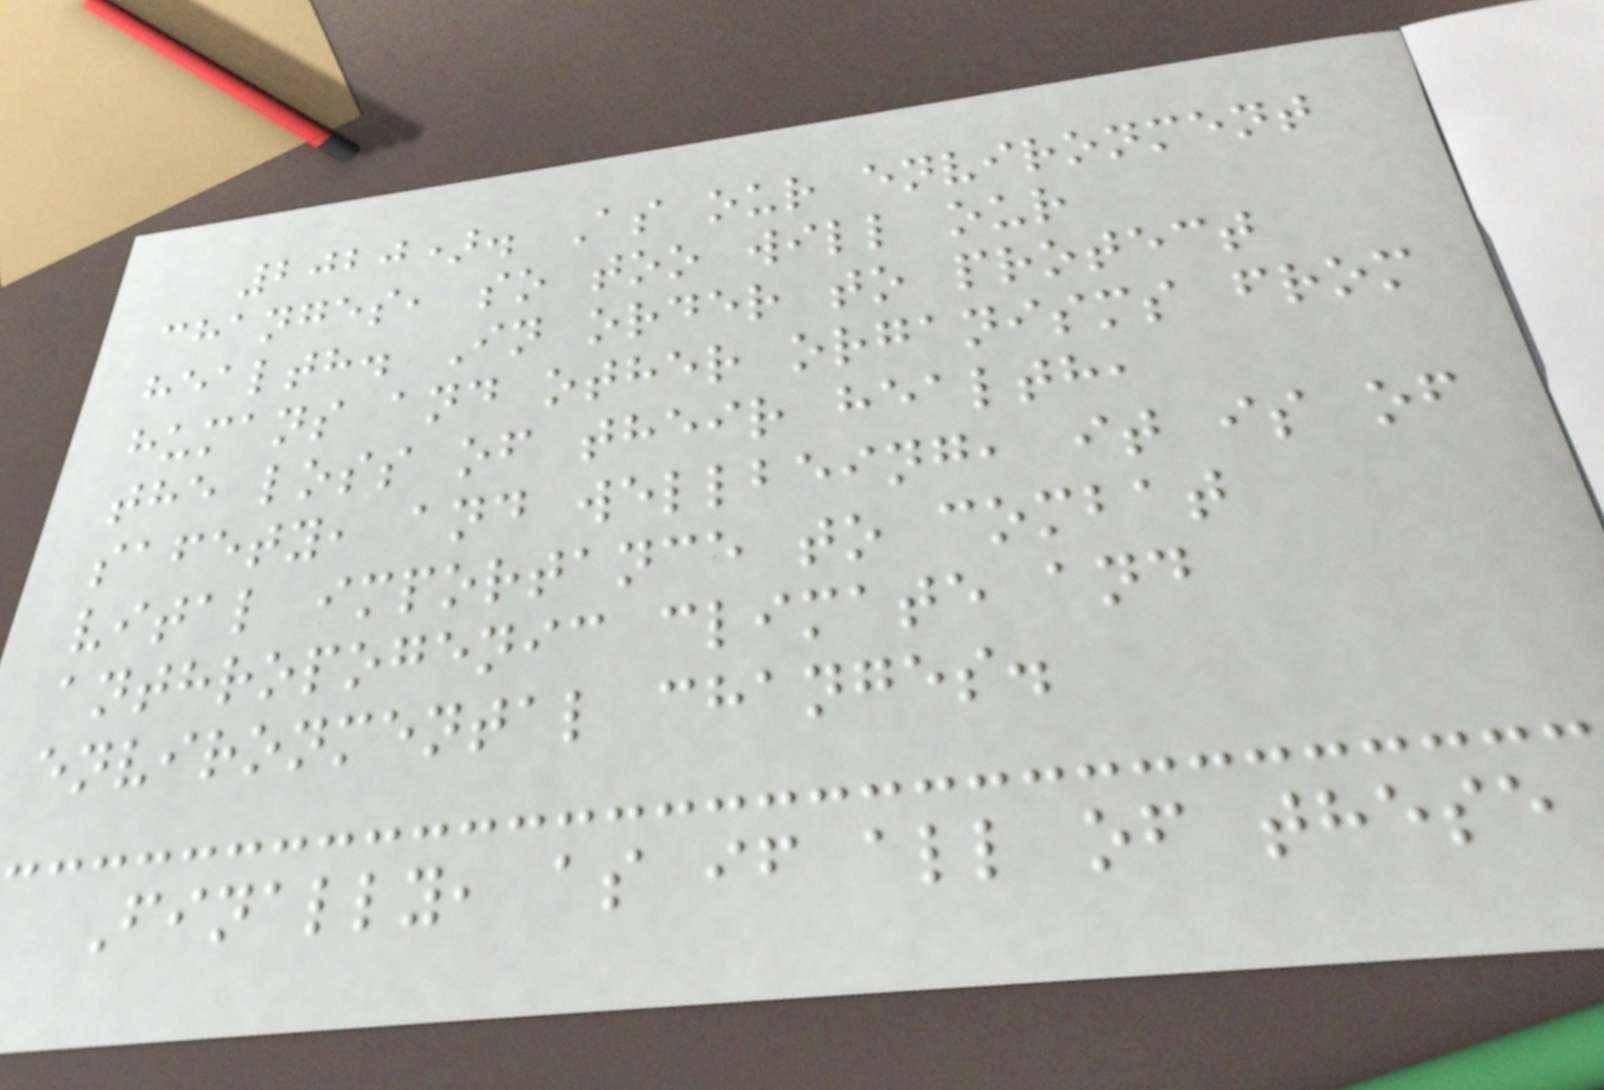2020). As our environment
changes, so too will our
health. In order to protect
humans and other organisms from
the loss of their health,
safety, and wellbeing, it is of
vital importance to combat
anthropogenic climate and
environmental changes.
Finally, as if all of these
